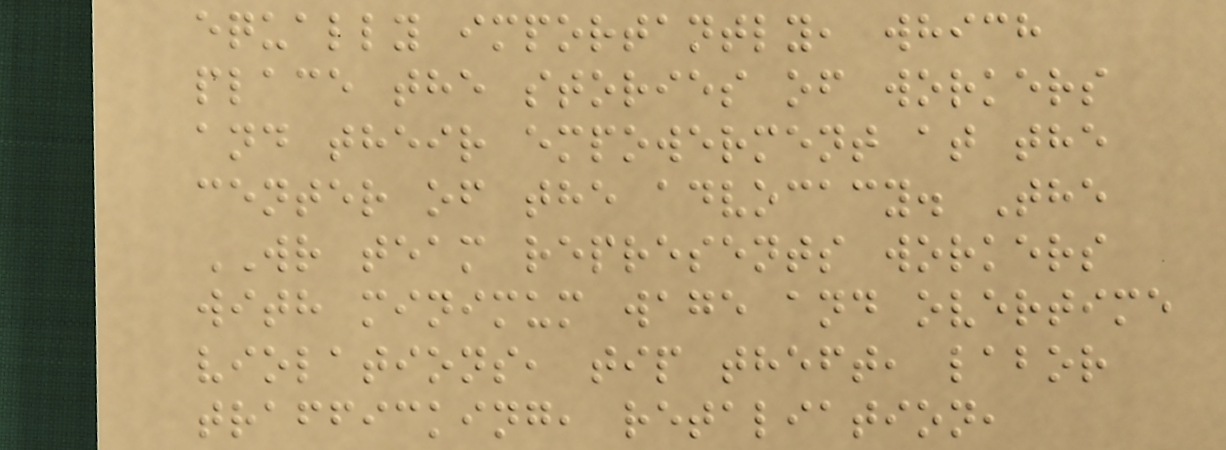equally importantly, which
place the stories of workers
and their empowerment at the
center of the advocacy. The
WR team represents workers
with minimum wage and overtime
violations, tip theft, labor
trafficking, retaliation,
